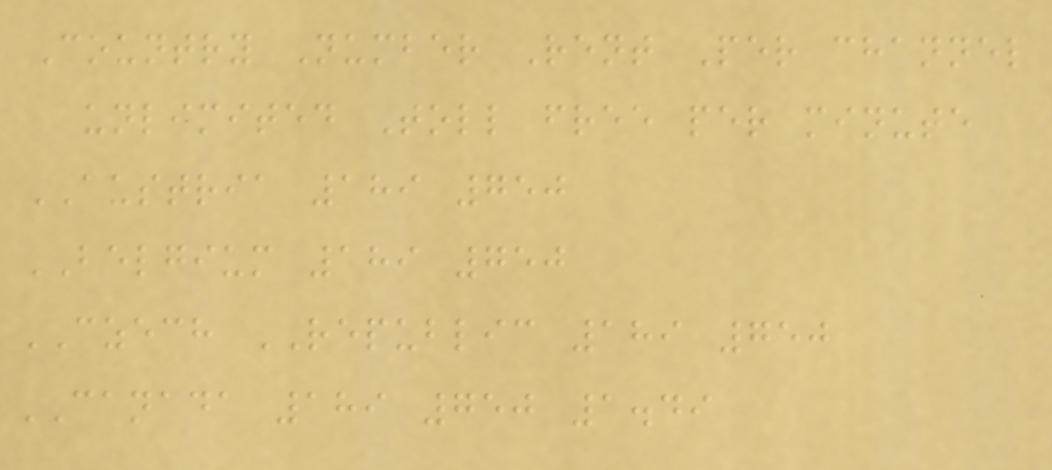Country Number Rent Per channel
unlimited Toll free per minute
AUSTRIA 189 750
BELGIUM 189 750
CZECH REPUBLIC 189 750
CANADA 189 750 1.49
